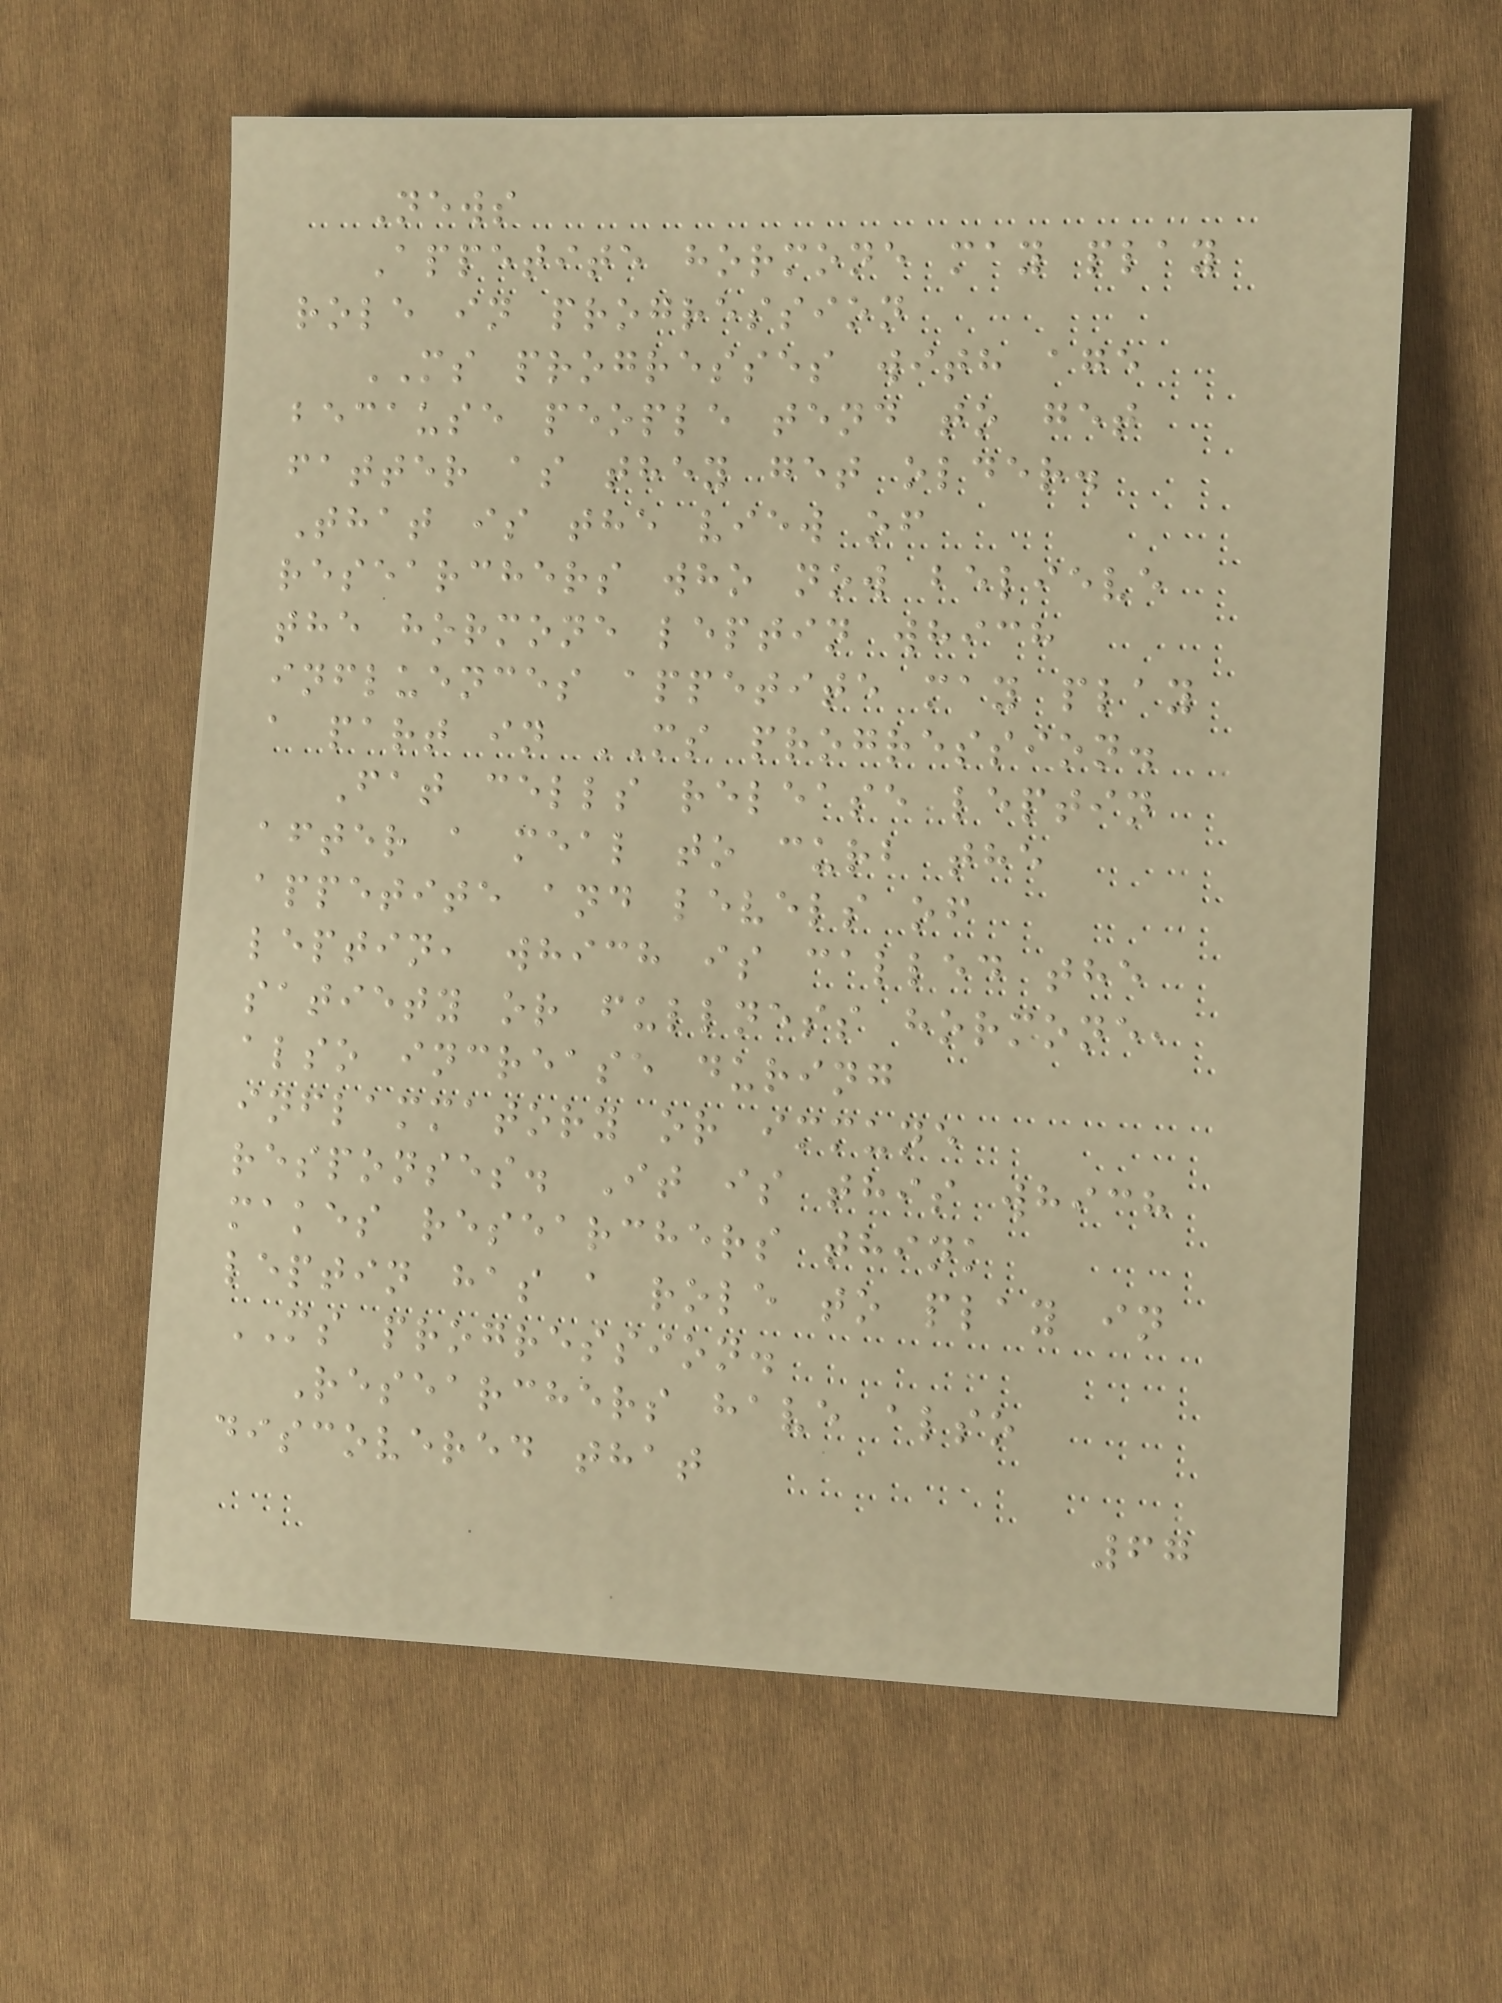News
Appetite hormone may play
role in progression
MS progresses with age
because people tend to get
fatter as they get older.
That is the view of
researchers who now believe
the hormone leptin which
influences appetite may play
a part in MS progression.
Fat cells release leptin
after a meal to curb the
appetite and levels of
leptin, which is called the
satiety or fullness hormone,
also increase during
inflammatory or immune
responses. It is this which
makes researchers think
leptin has a role to play in
MS progression.
Researchers have also
discovered that
67
